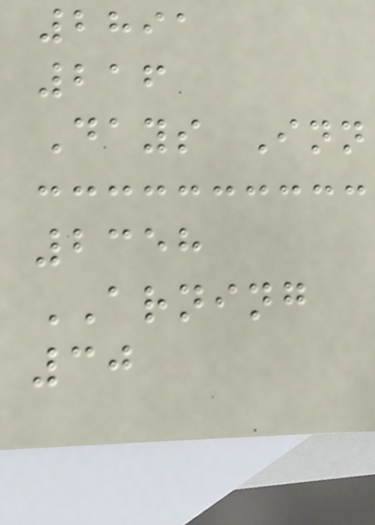2891
216
Days Inn
2358
ARNING
30
